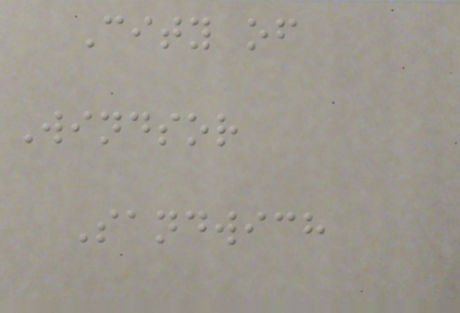City of
Windsor
Sandwich
